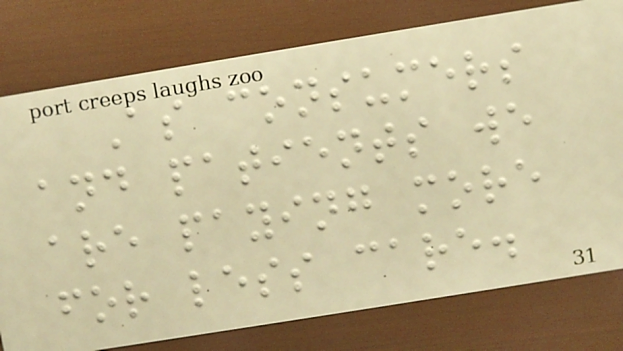As consumers
and patients we
are paying more
for less care.
